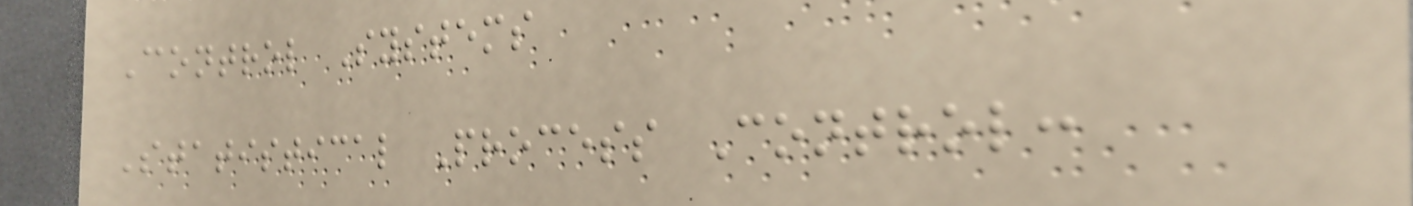Control Systems
Statistical Process Control:
